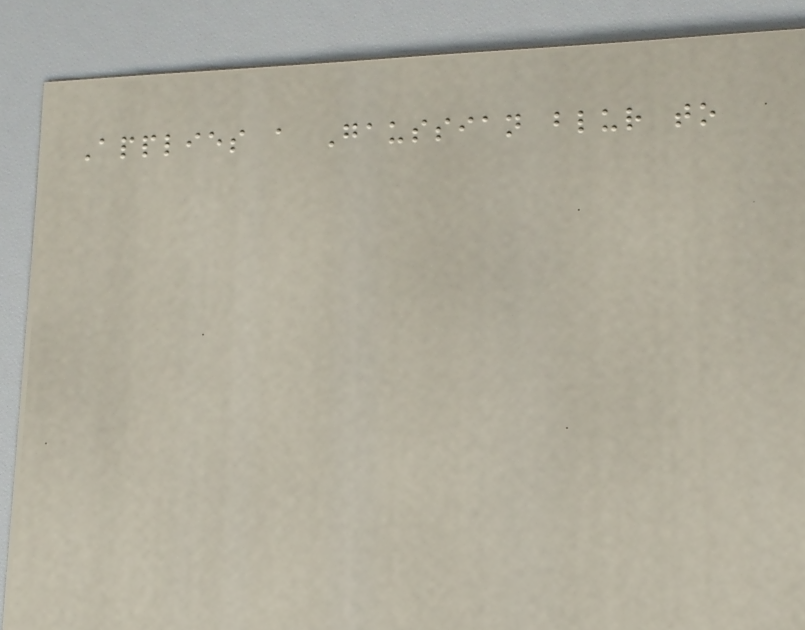Applies a Gaussian blur to
